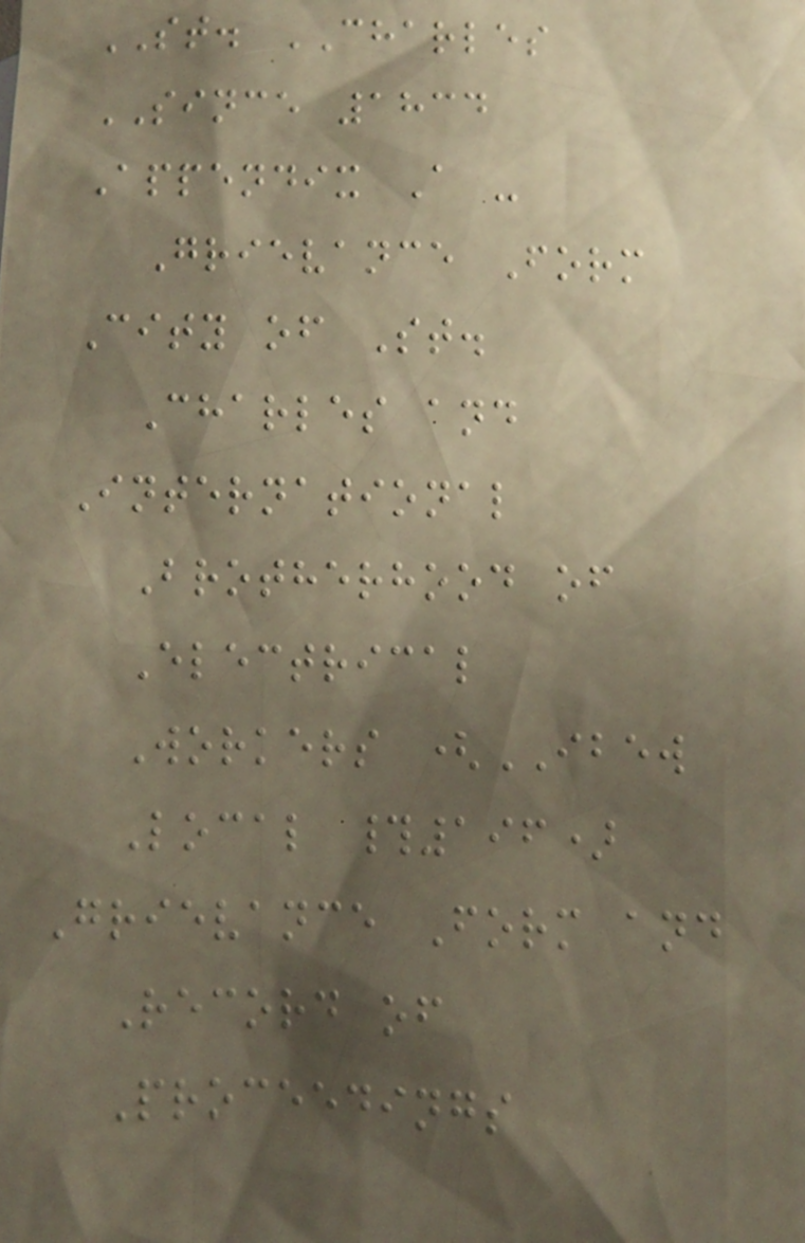ST. CHARLES
SINCE 1834
Appendix A -
Grievance Form
City of St.
Charles and
International
Brotherhood of
Electrical
Workers (IBEW
Local #196)
Grievance Form and
Record of
Proceedings
